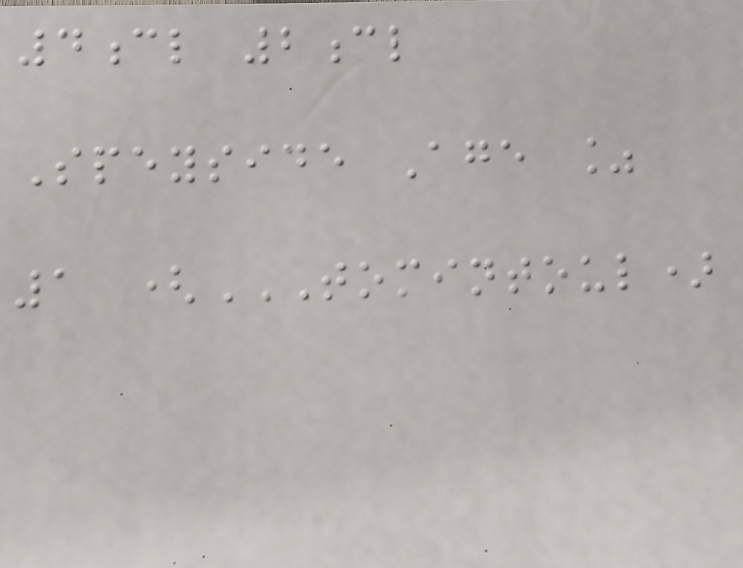4cl 2cl
Speyside Age %
1 (TOMINTOUL)
